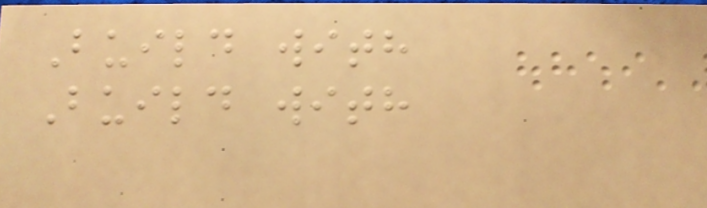Build with
Build with
